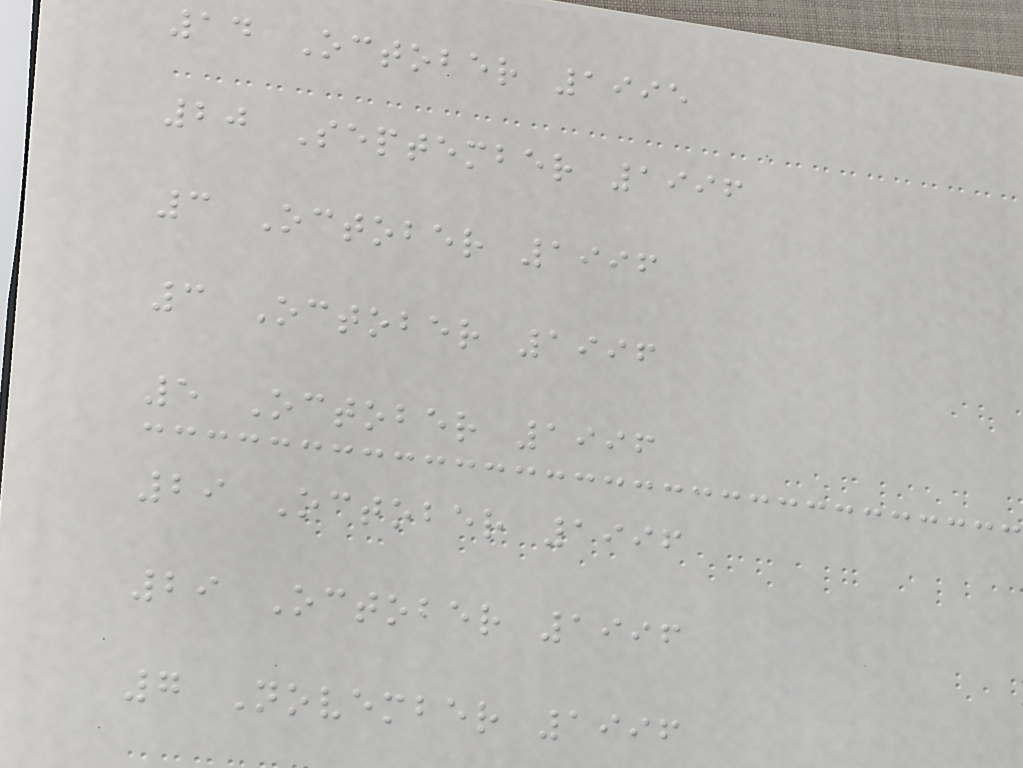14 October 1995
20 September 1996
3 October 1996
3 October 1996
5 October 1996
29 October 1996
29 October 1996
7 November 1996
